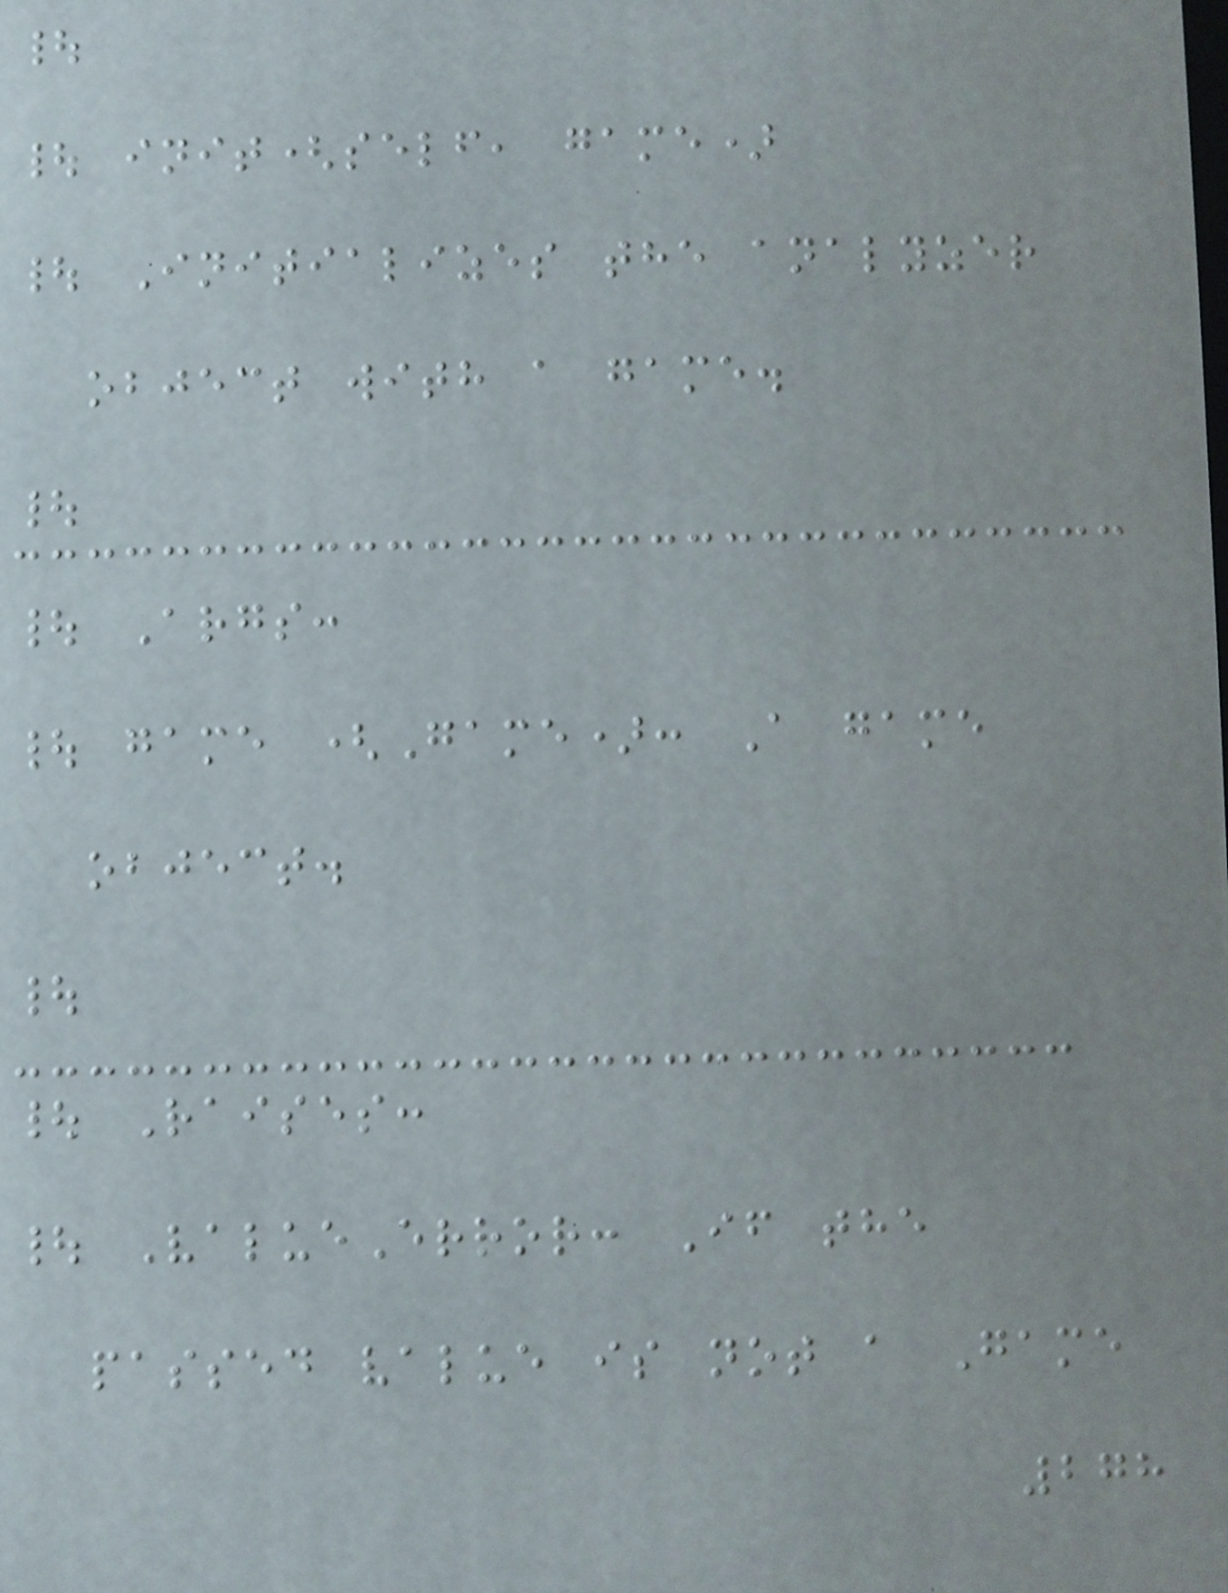|
| init(self, game)
| Initializes the analyzer
object with a game.
|
| Args:
| game (Game): A game
object.
|
| Raises:
| ValueError: If the
passed value is not a Game
278
